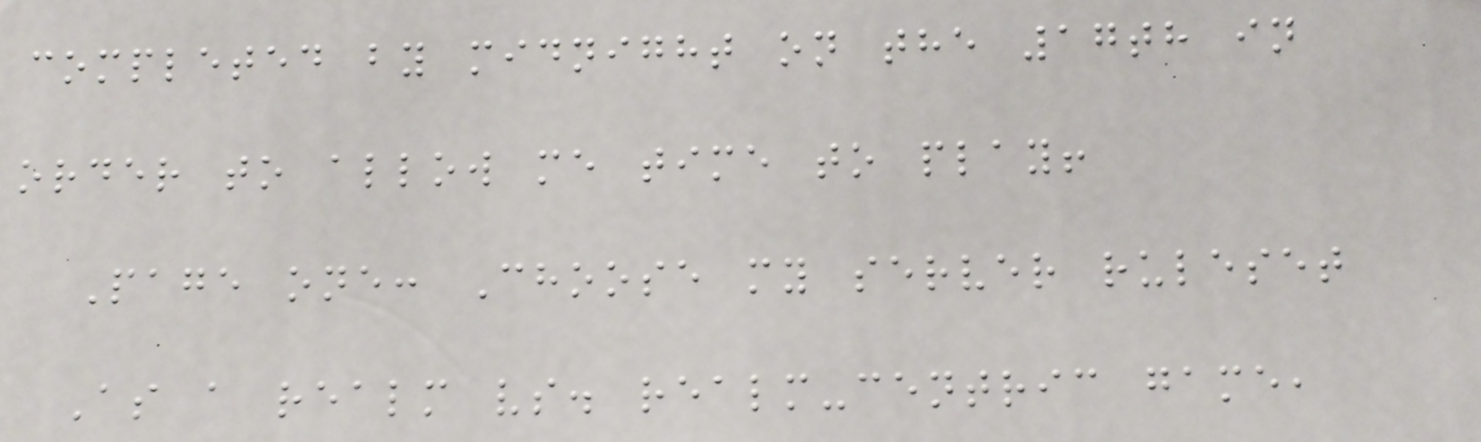completed by midnight on the 17th in
order to allow me time to play!
Page one: Choose my server ruleset
As a realm vs. realm-centric game,
